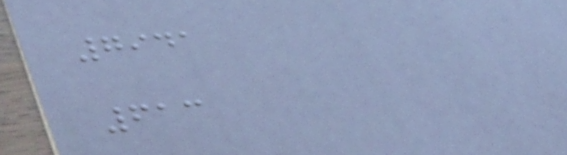7941
613
